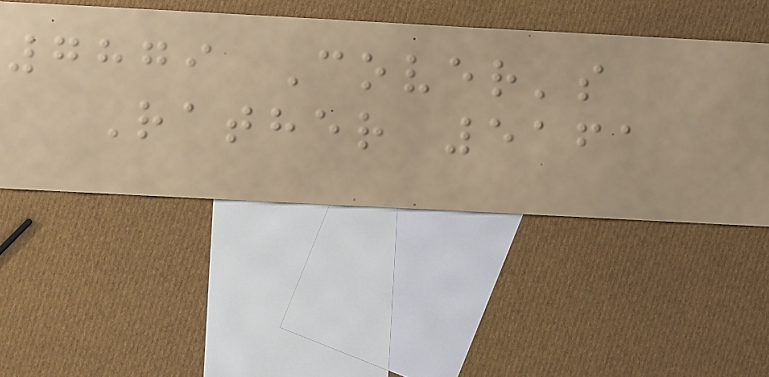7879 Cover's
Rather 5161
